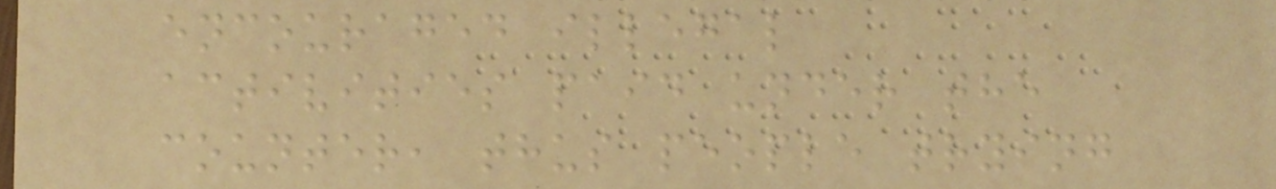encouraged illegal
activities paid under the
counter, thus people trying
